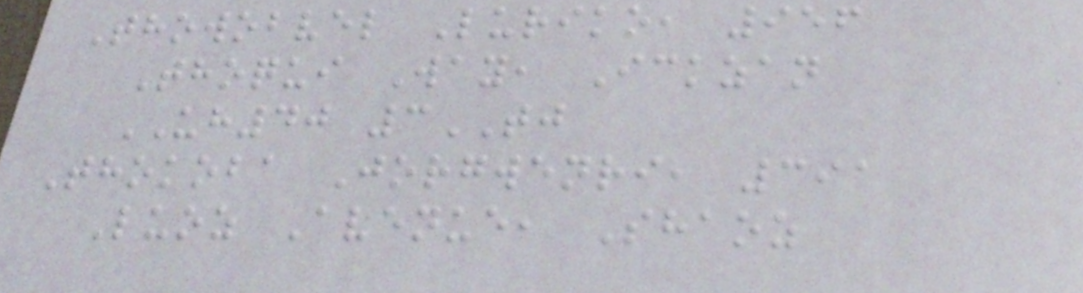Thowobvel Luriko, 956
Thoqui Way, Ickzan
UH40 3TJ
Thokoba Jorgwenri, 391
Luoz Avenue, Shaoz
